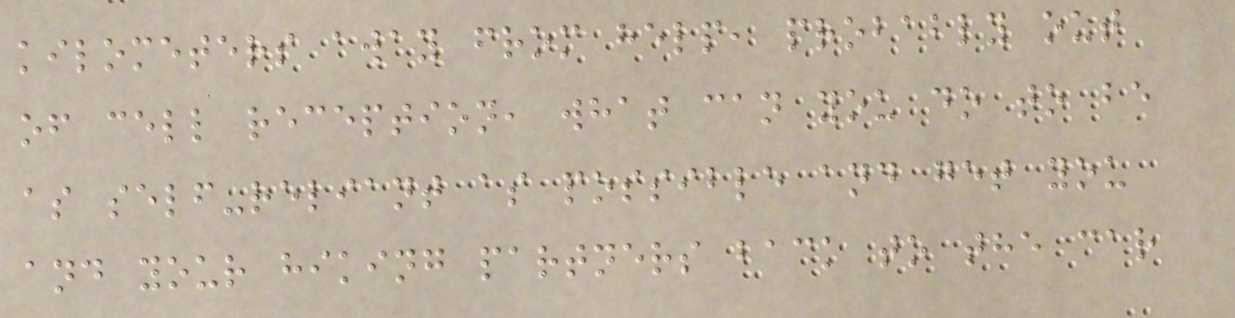kilometers away from help, probably out
of cell reception, what can you do to be
as self-reliant as possible and get you
and your hiking partners back to the car
